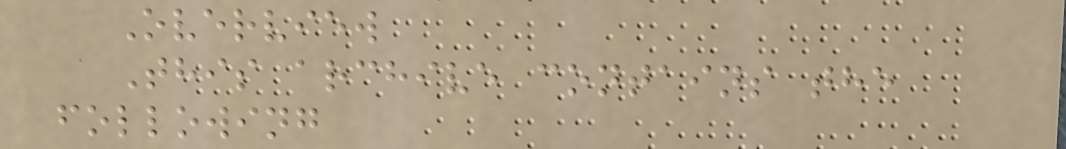Overview
This archive contains the
following
